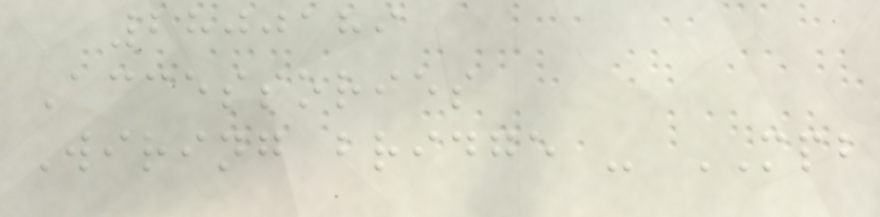2800189
Accessories
Wiring bridge - MPB
